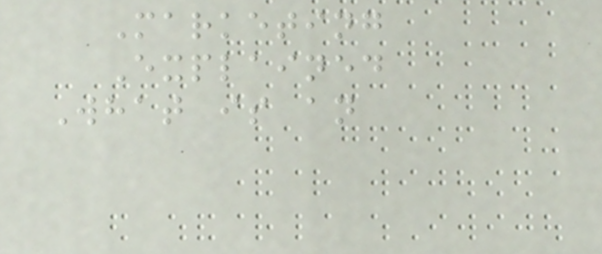Marketing
Explained
What is an
